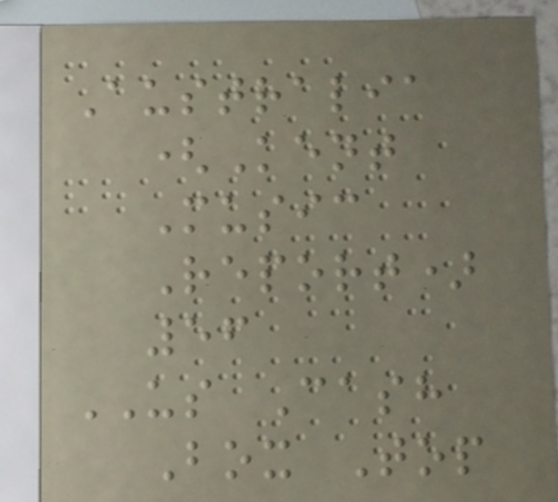Australia
(Kent
Music
Report)
56
US Cash
Box Top
